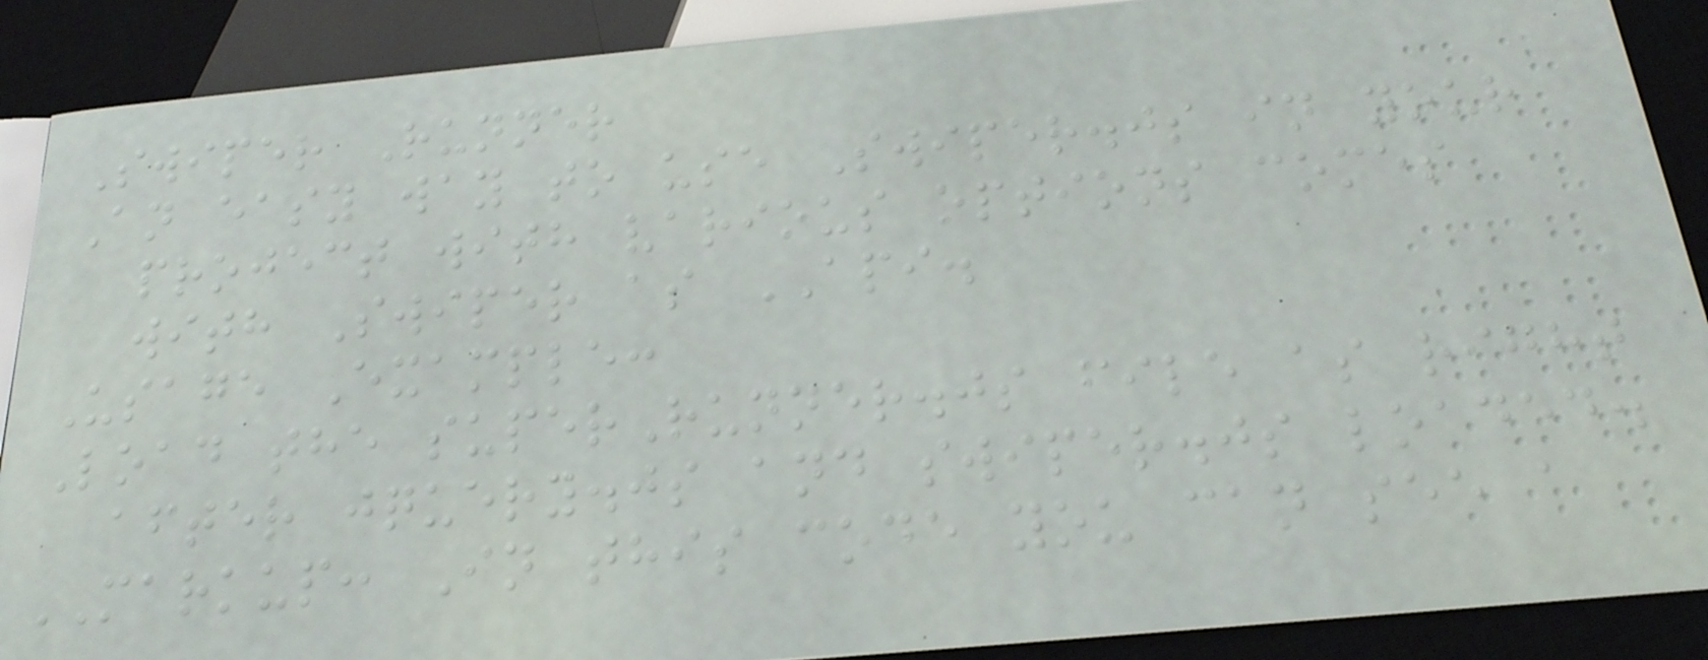Swiper Runner
An easy way to use Swiper.js in your
project with various options comes
with Swiper as API.
Usage Example:
Load the superRunner.js file as right
after jquery.js and swiper.js loaded.
MARKUP: In this code you can see a
